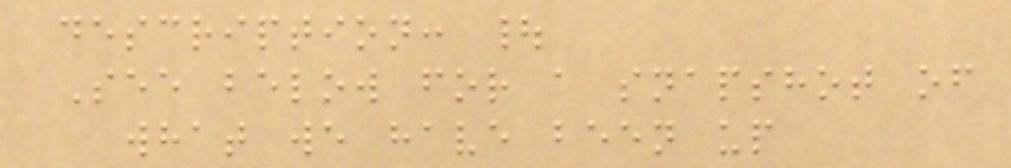description: |
See below for a snapshot of
what we have been up
